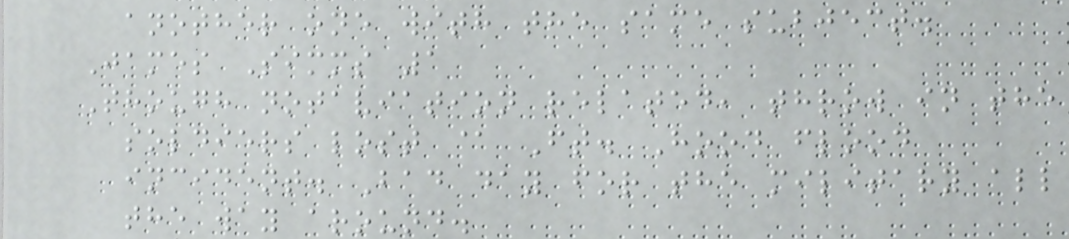another one with the same subject.
James Simms 1
Though notaviation related, throw in the
soldiers lost @ Ft. Hood flood
incident. Bad day for the military all
the way around.
